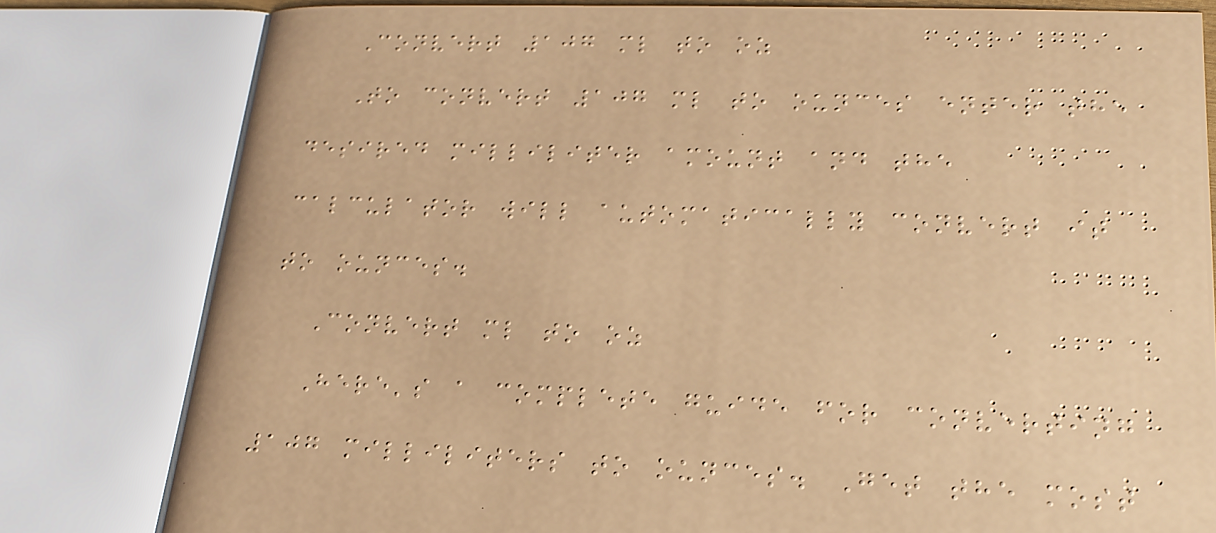Convert 107 ml to oz
To convert 107 ml to ounces enter the
desired milliliter amount and the
calculator will automatically convert it
to ounces.
Convert ml to oz
Here's a complete guide for converting
107 milliliters to ounces. Get the most
